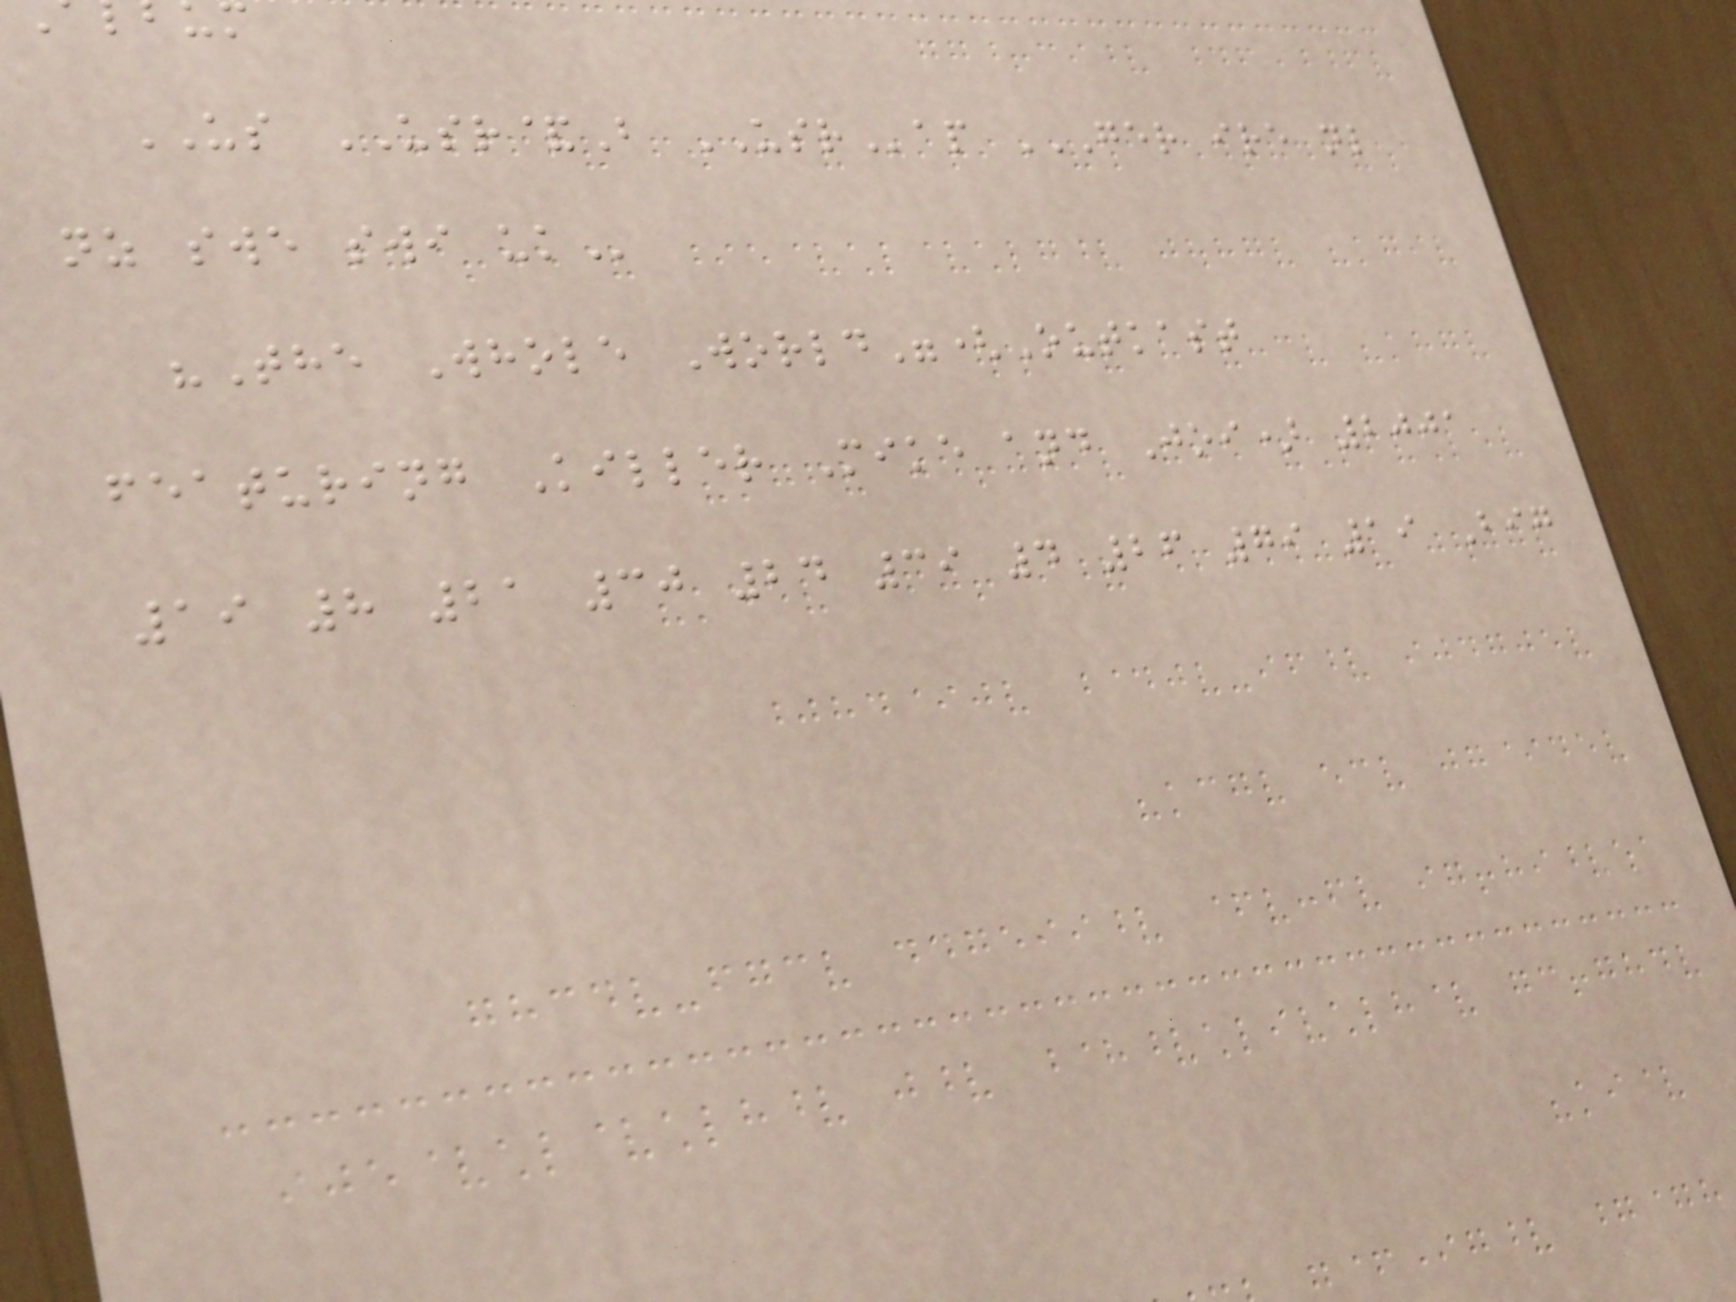US USR&B USRap GER IRE NL
nz swe swi
"The Whole World"(Outkast
featuring Killer Mike and Joi) 2001
19 8 21 30 24 39 4 26 79 19 Big
